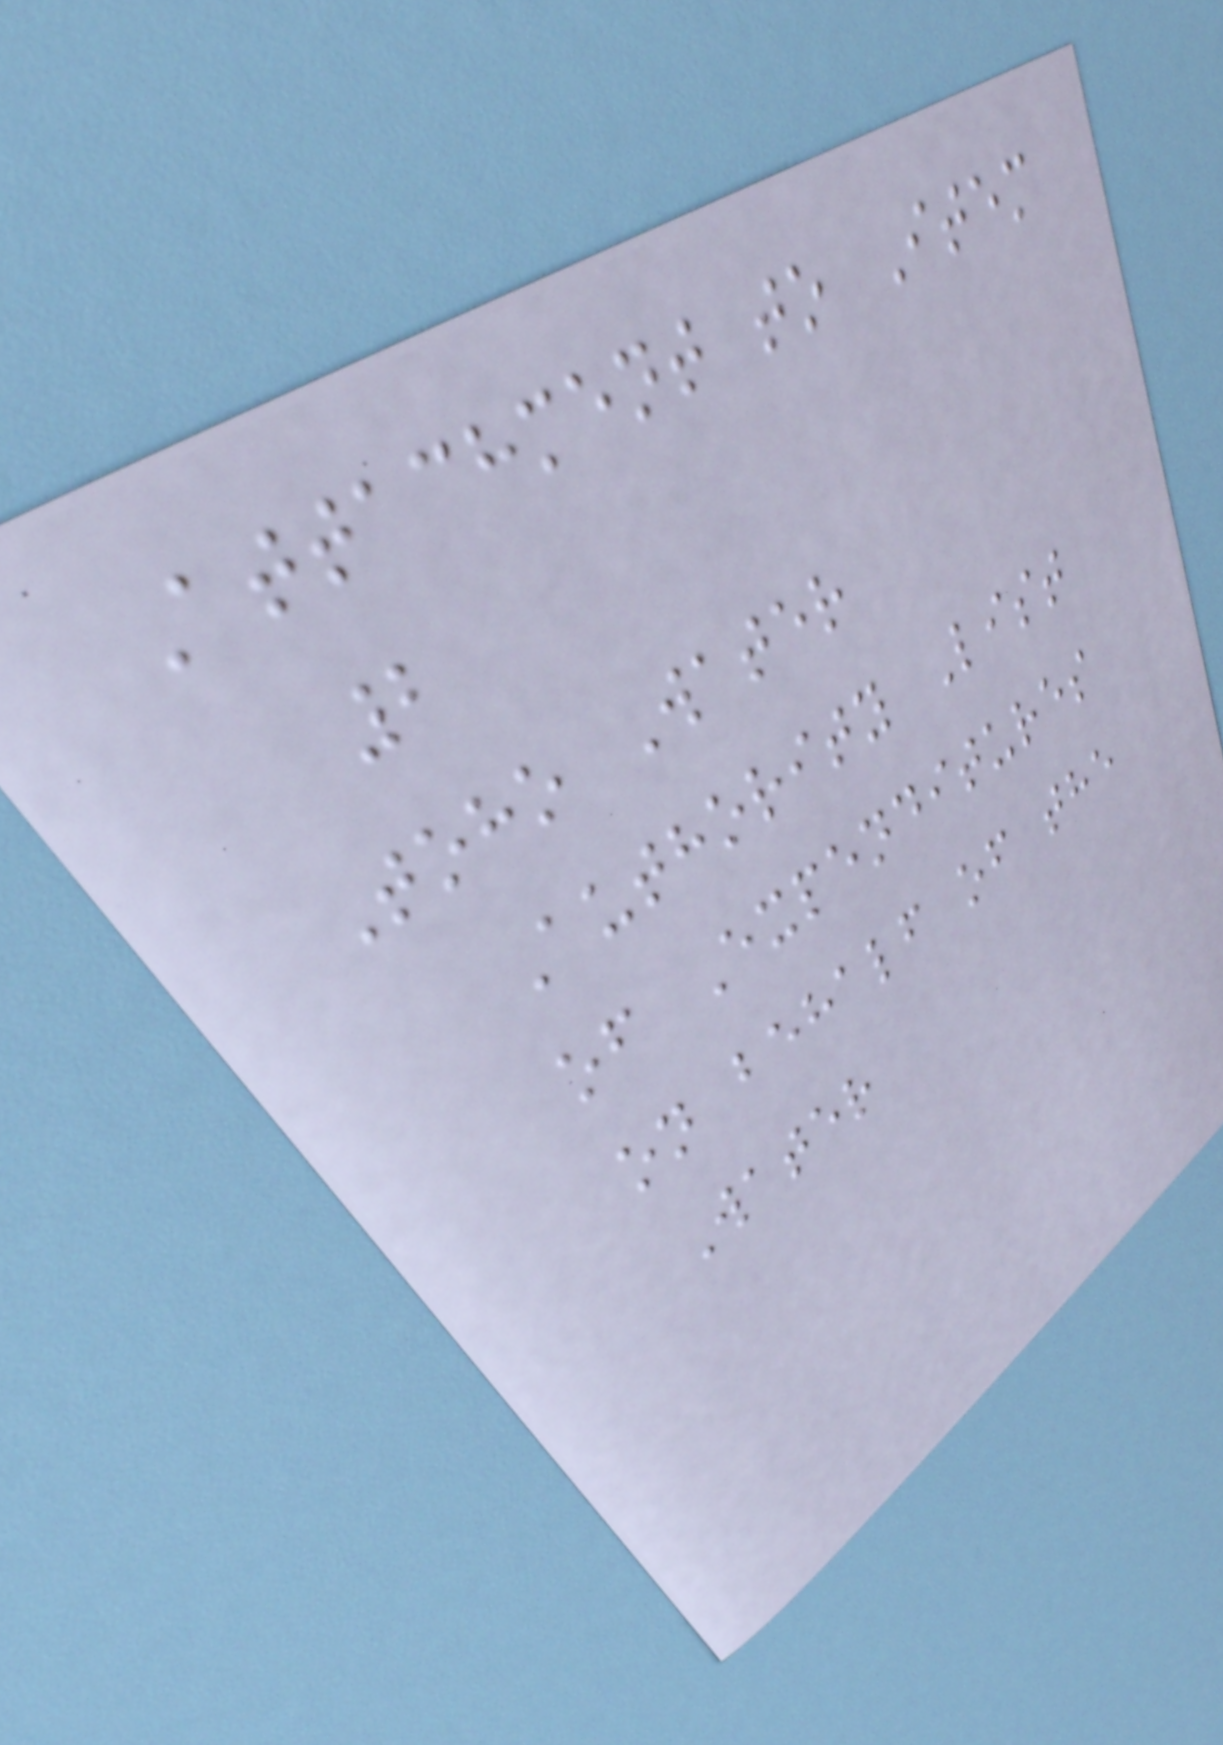Attachment to Item
2
Toho Water
Authority List
of Expenditures
on behalf of the
Water
